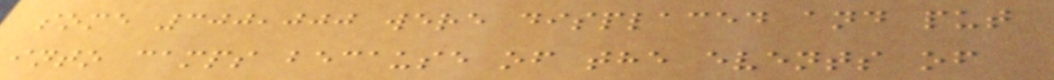some 300,000 were displaced and put
into camps because of the events of
